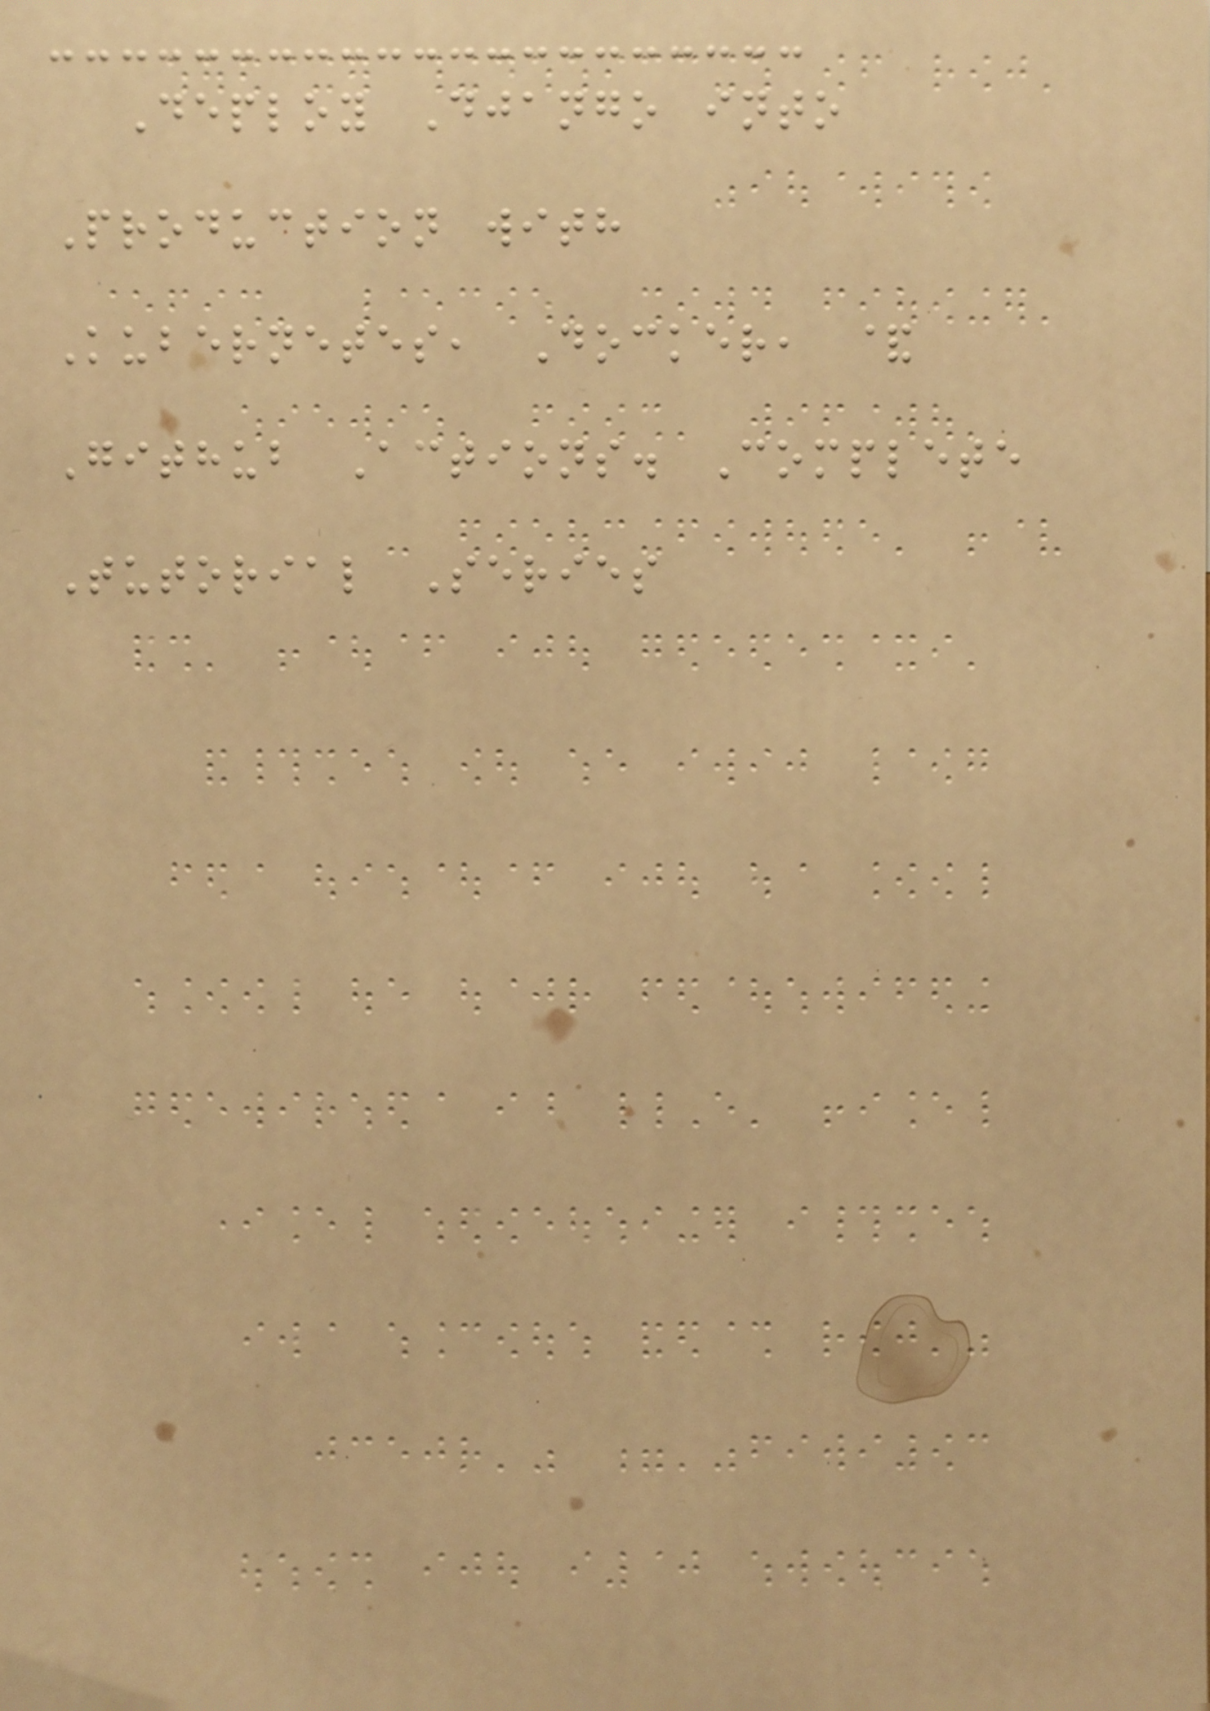Deploy Django into
Production with
Kubernetes, Docker, &
Github Actions. Complete
Tutorial Series
